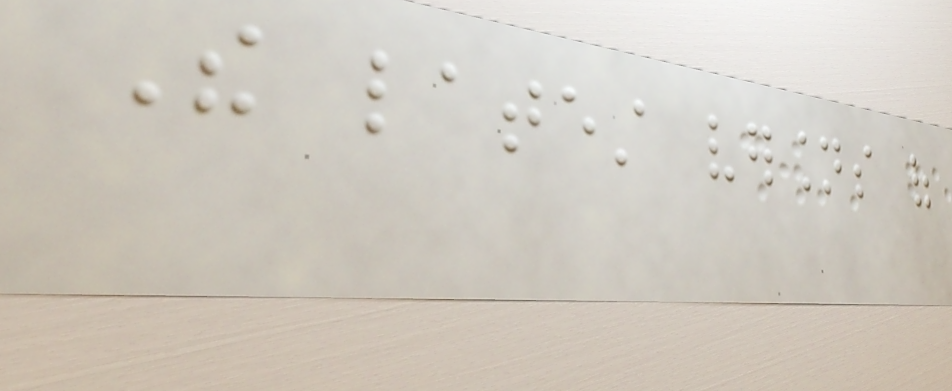The latest versions of
